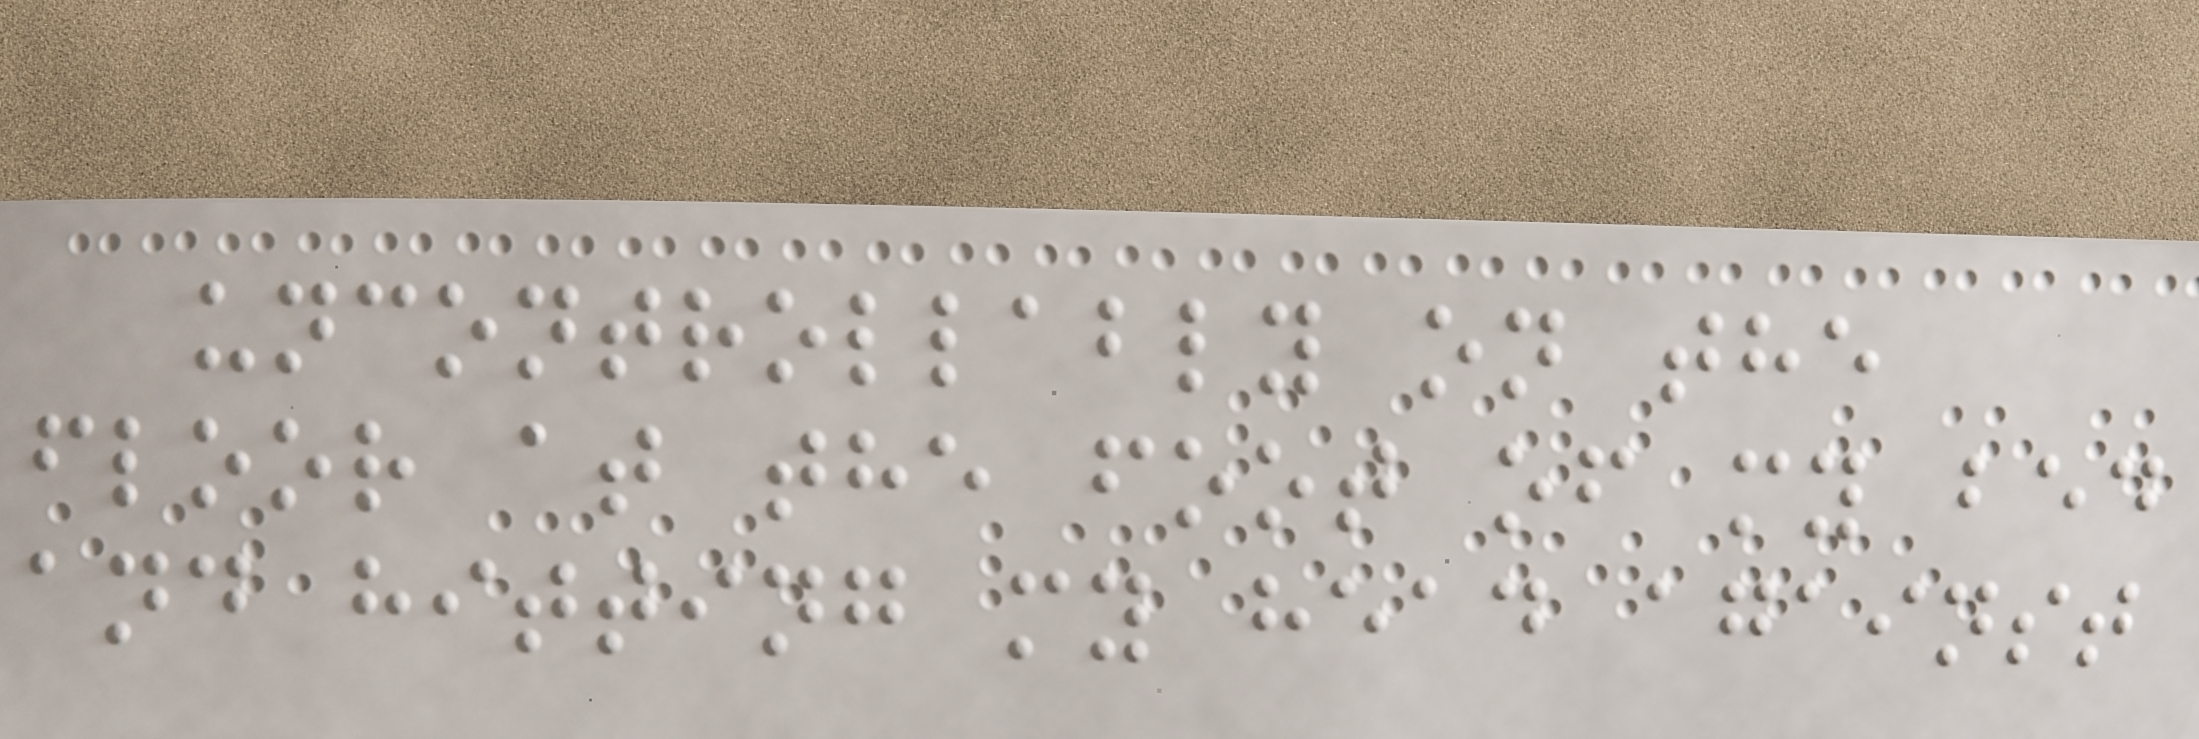uncontrollably on the
floor at the foot of my bed
and hitting my head against
